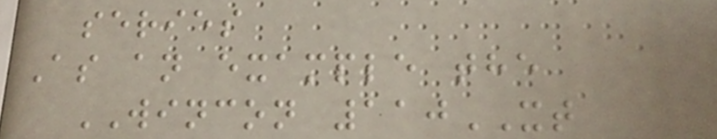series
As an example the
WINCON 110XT
